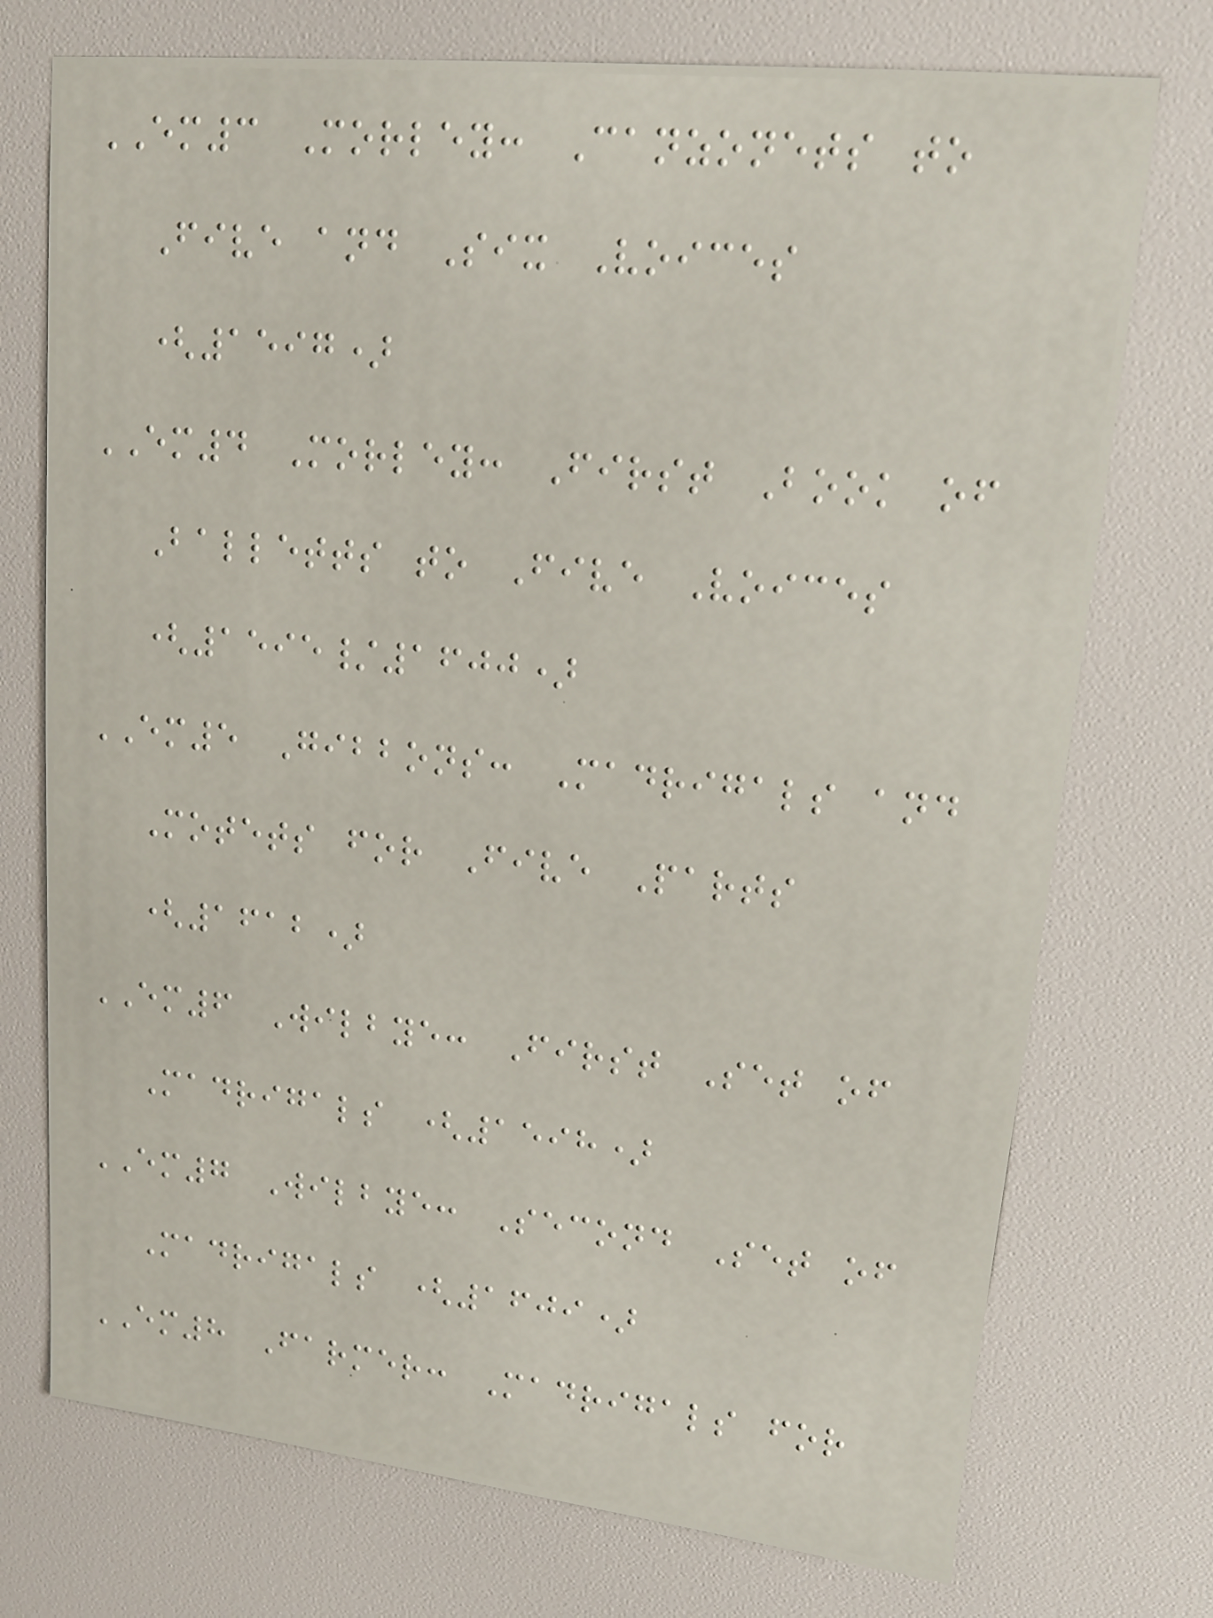EM3 Morley: Canzonets to
Five and Six Voices
(1597)
EM4 Morley: First Book of
Balletts to Five Voices
(1595/1600)
EM5 Gibbons: Madrigals and
Motets for Five Parts
(1612)
EM6 Wilbye: First Set of
Madrigals (1598)
EM7 Wilbye: Second Set of
Madrigals (1609)
EM8 Farmer: Madrigals for
